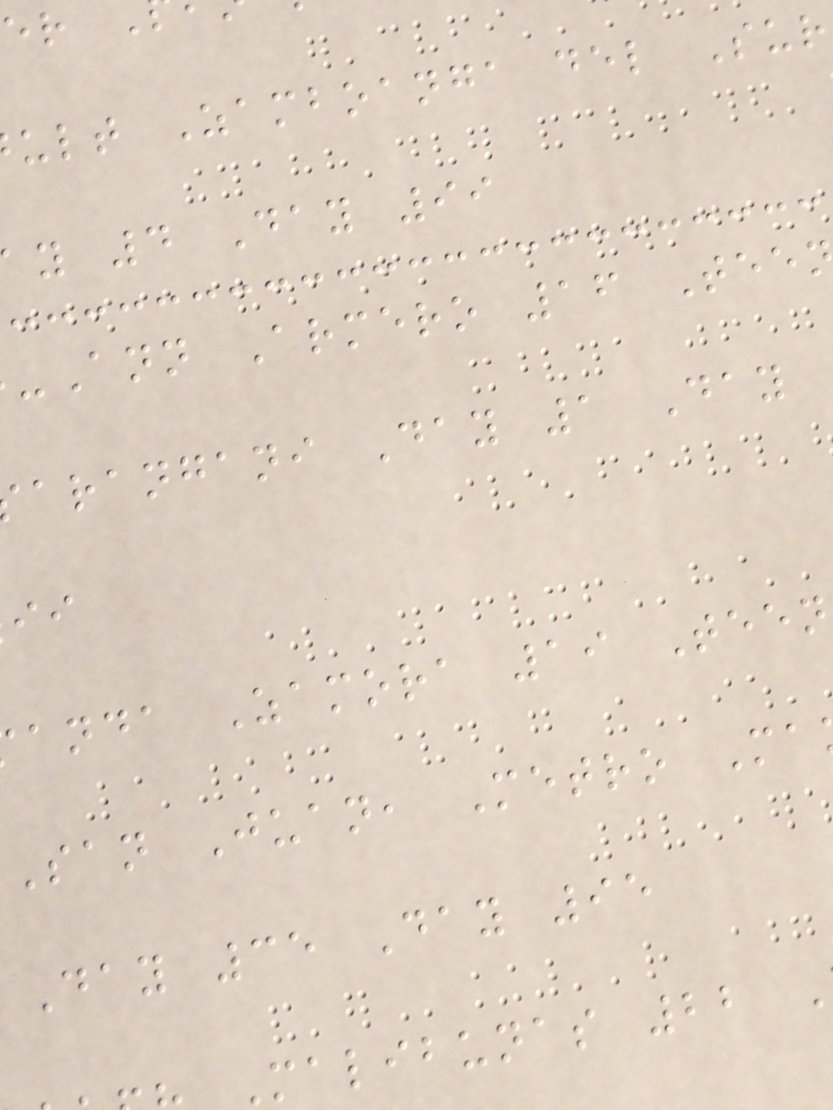ult Zamboanga del Sur
y 4 Day 99
-Ann Armero 16 Tee
arangani Day 1 Day
anda Zamora 19 Teen
San Juan, Metro Ma
Day 35 Day 95
Malibunas 22
